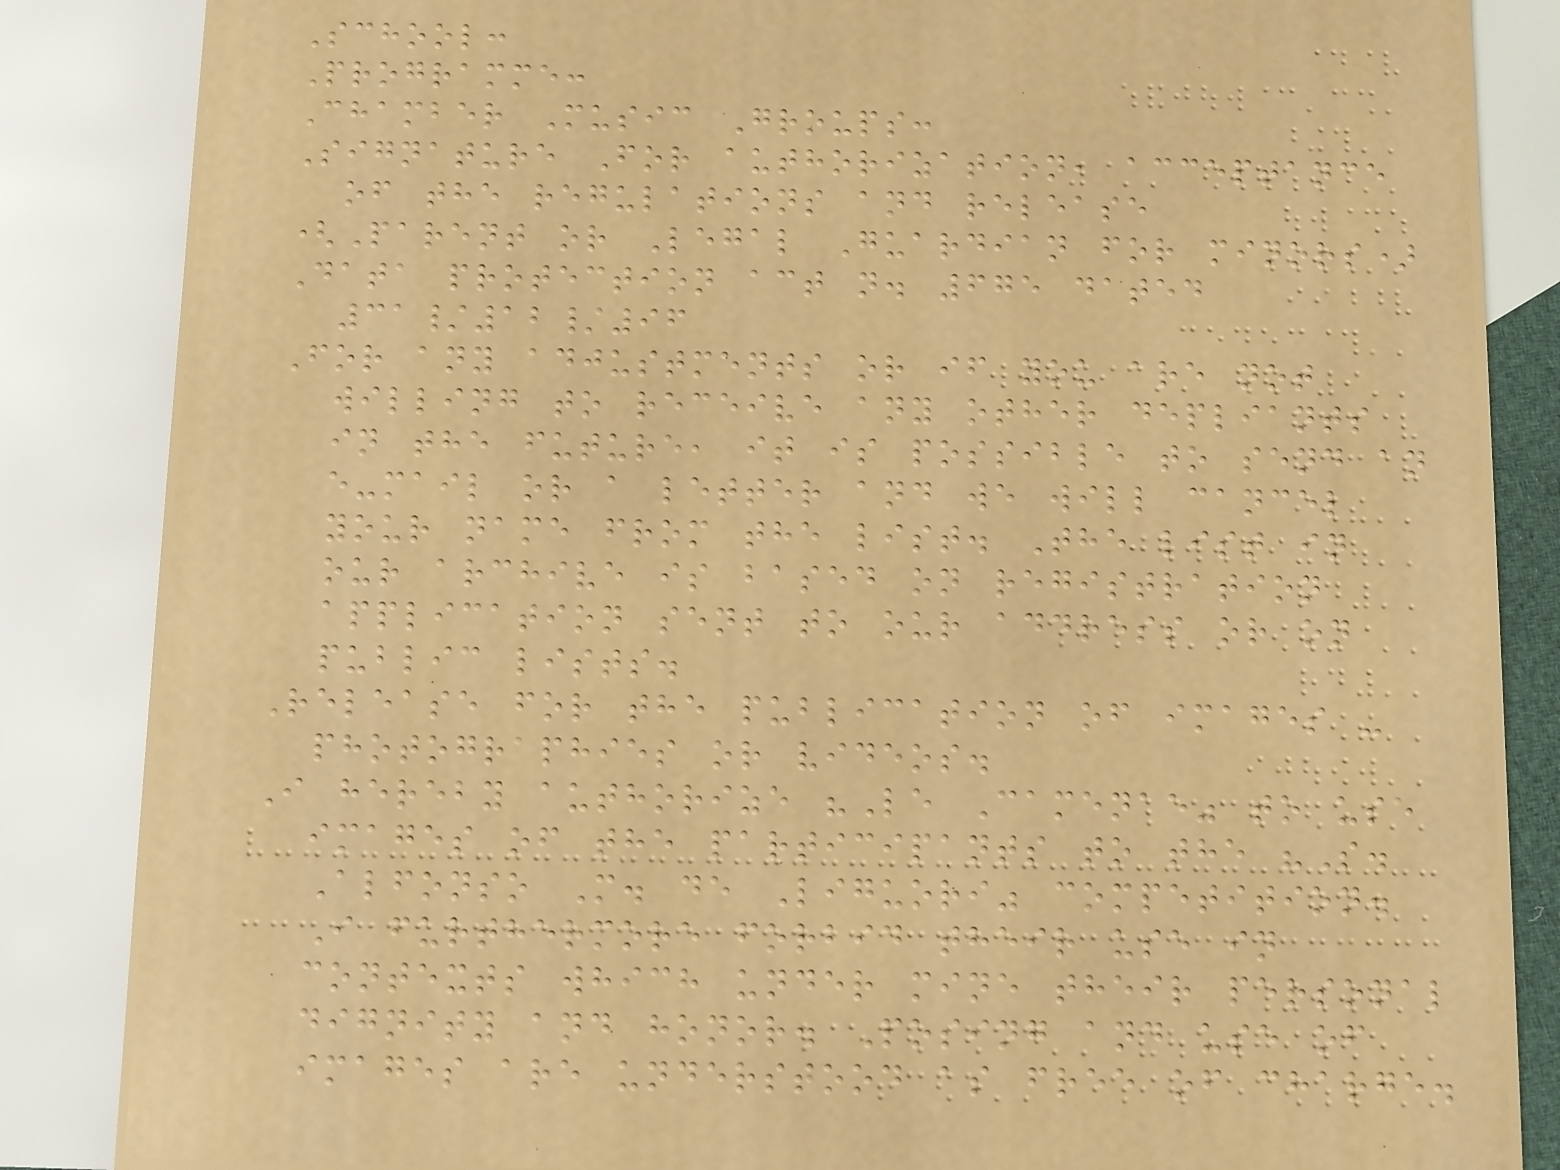School:
Programme:
Chamber Music Groups:
Signature For authorization, acceptance
of the regulations and release
(Parent or Legal Guardian for minors)
Data protection act n. 675 dated
31/12/96
For any adjustments or if you are not
willing to receive any other depliants
in the future, it is possible to send an
e-mail or a letter and we will cancel
your name from the list. The list in
our archive is based on registration
application sent to our address or on
public lists.
Release for the publication of images -
photographies or videos.
I hereby authorize "Le Camenae" to use
images of the participants to the "S.
Alfonso M. de Liguori" competition.
I furthermore forbid their use in
contexts which under mine their personal
dignity and honor. Posing and use of
images are understood as free of charge.
